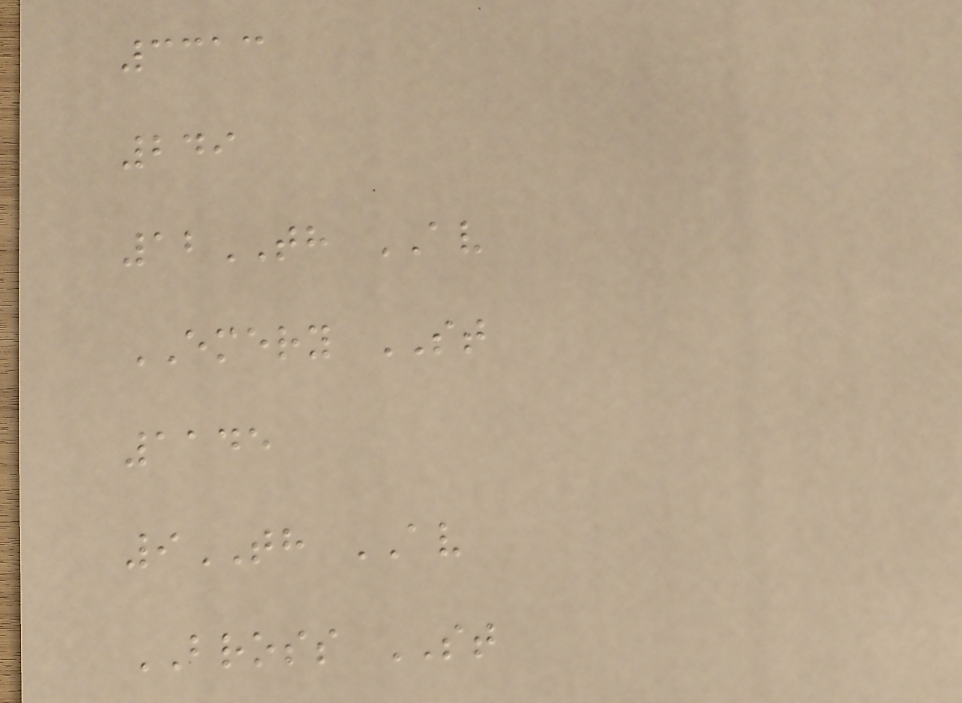3313
249
12TH AV
EMERY ST
1145
9TH AV
BROSS ST
